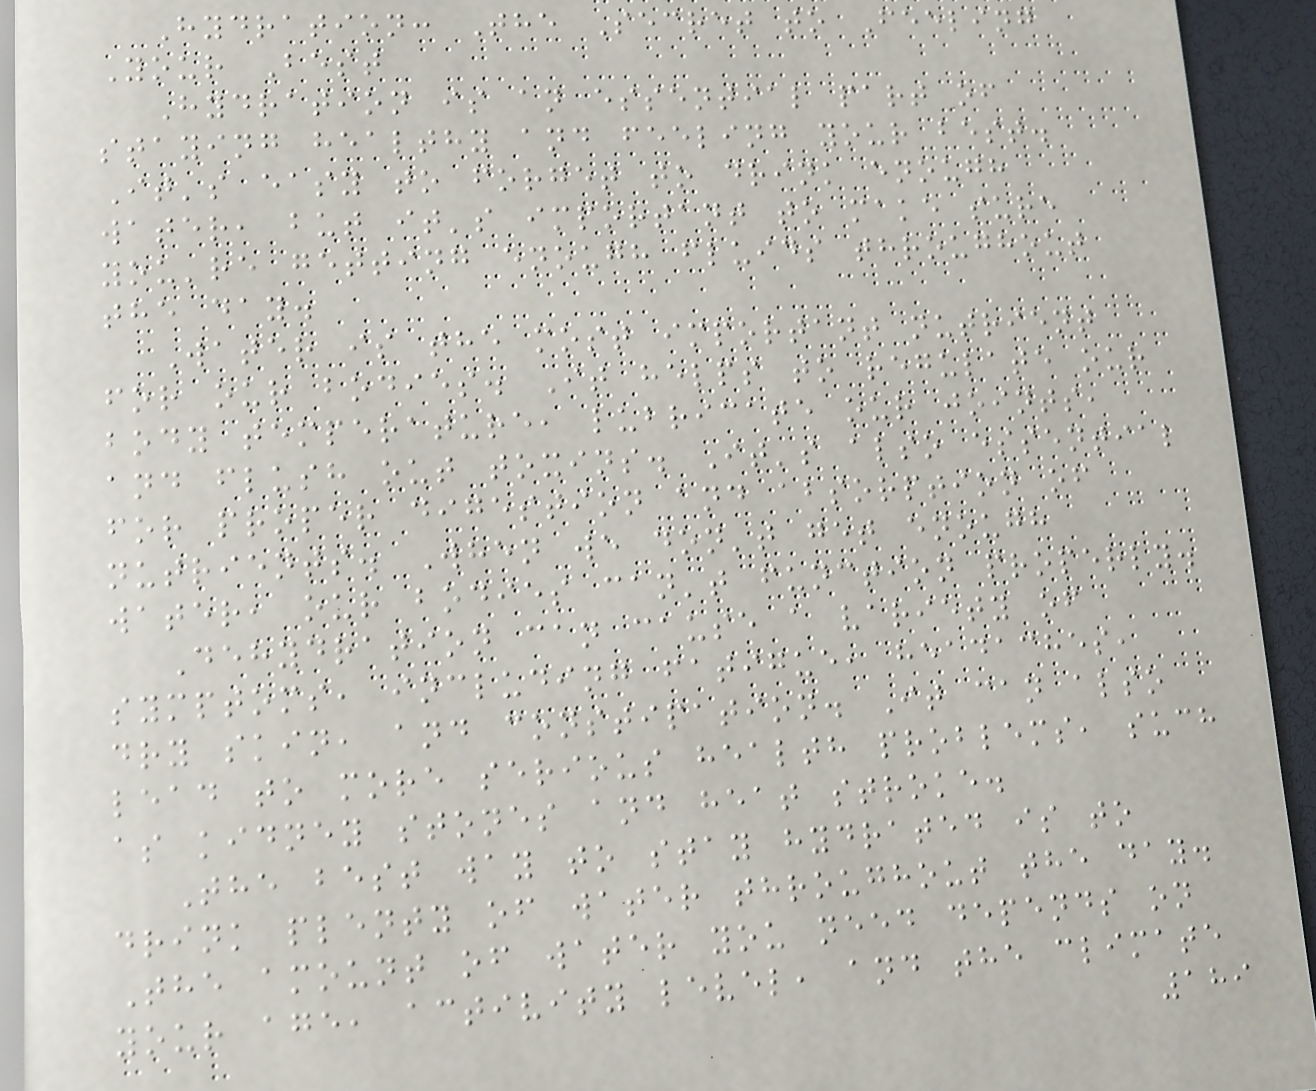Hydration: The Secret to Feeling
Your Best
Hydration is an essential part of
staying healthy and feeling your best.
It's easy to forget to drink enough
water, but it's important to make sure
you're getting enough fluids throughout
the day.
Water is the most important nutrient
for our bodies. It helps to regulate our
body temperature, lubricate our joints,
and flush out toxins. It's also essential
for proper digestion and absorption of
nutrients. When we don't get enough
water, our bodies can't function properly.
Dehydration can cause a variety of
symptoms, including fatigue, headaches,
dry skin, and constipation. It can also
lead to more serious health problems, such
as kidney stones and heat stroke.
The best way to stay hydrated is to
drink plenty of water throughout the day.
The amount of water you need depends on
your age, activity level, and the climate
189
